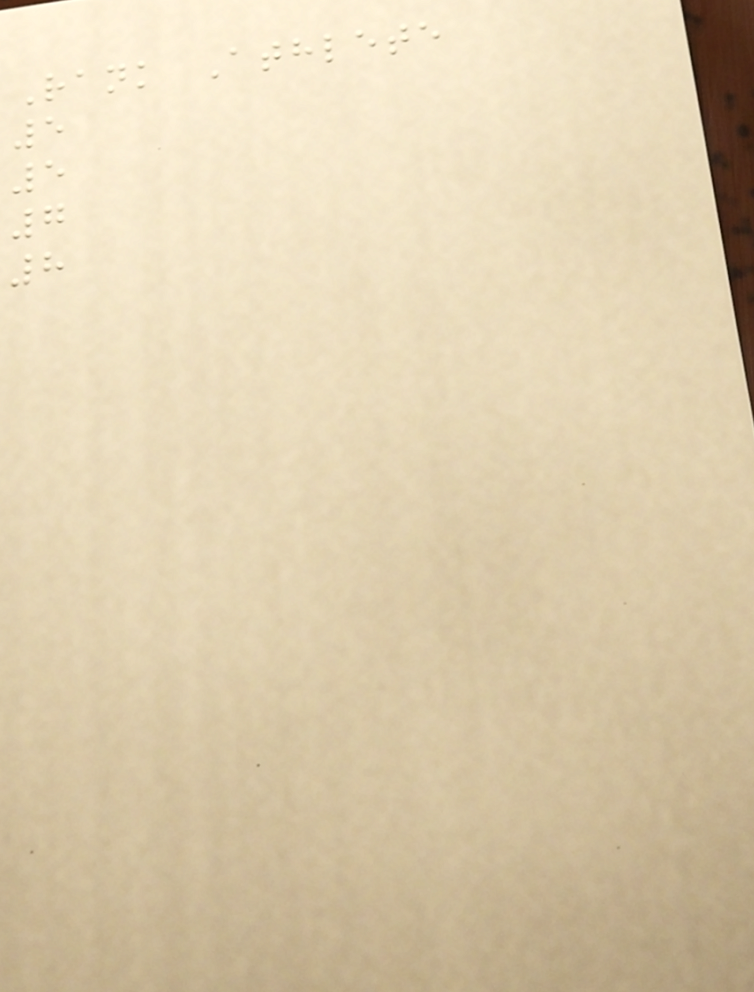Rank Athlete
5
5
7
8
